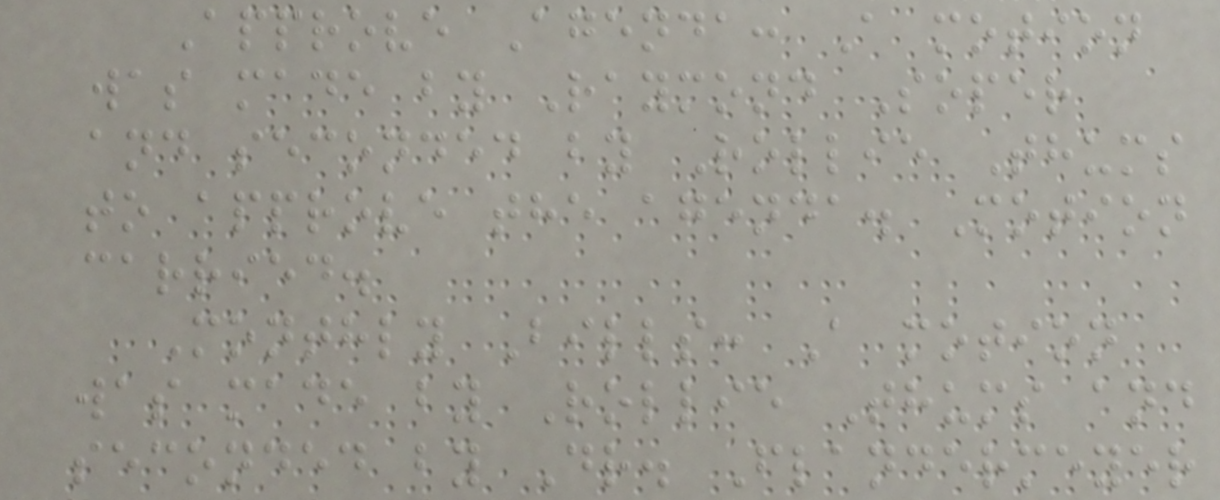Approve Agenda: A motion
was made by Raymond Soper
and seconded by Rollie Thums
to approve the agenda. Motion
carried.
Monthly Bills: A motion
was made by Rollie Thums and
seconded by Dr. Flandermeyer
